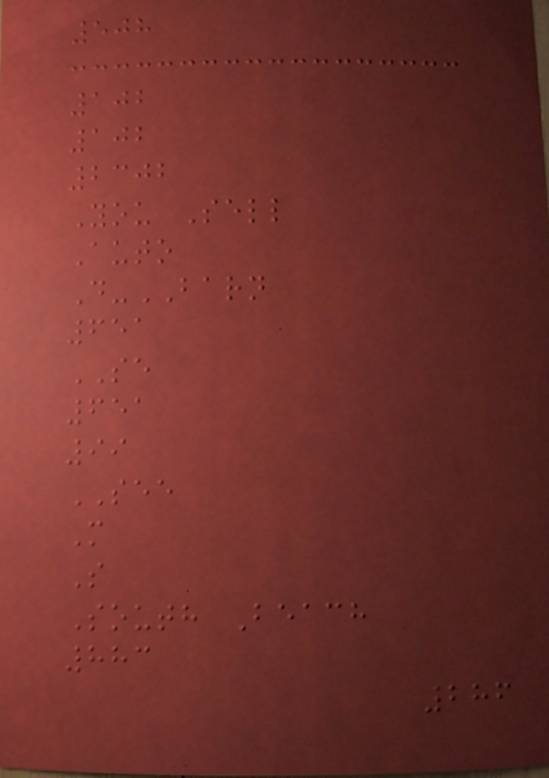508
102
102
2302
You Sell
Auto
D-BARN
651
SE
651
99
SEE
M
S
South Beach
883
286
